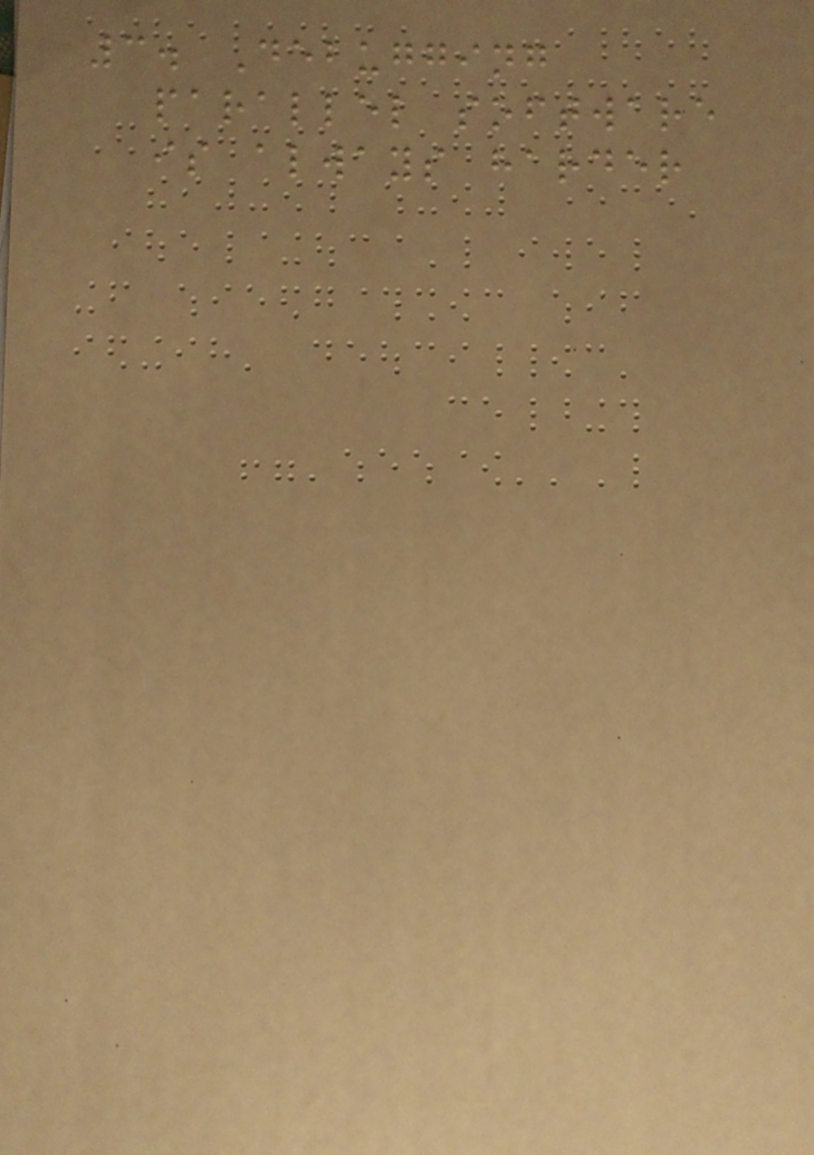3. Debugging
parallel software
is always harder
